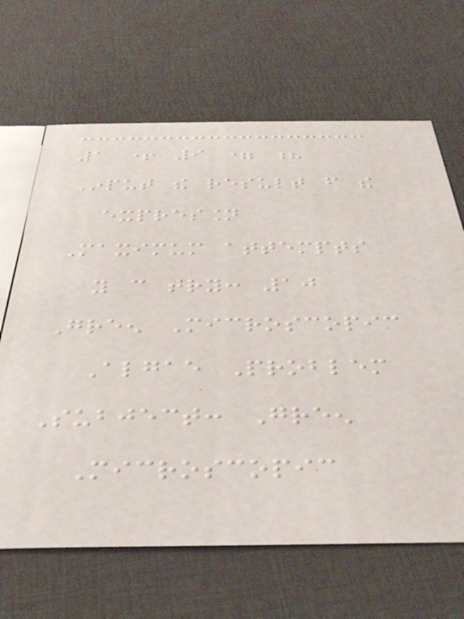1 + 9 = ?
Input the result from the
expression
Maximum attempts
you can try: 10
Green Microscopic
Algae Problem
Subject: Green
Microscopic
